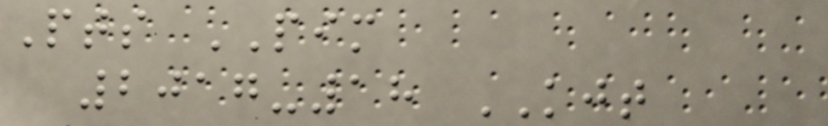Pts PIM
2017-18 KJT
